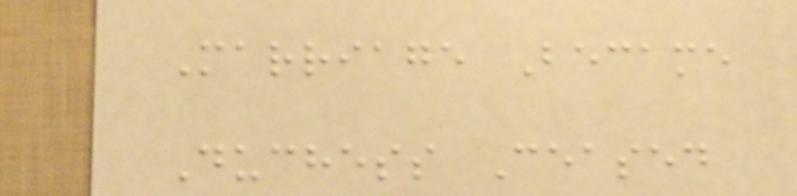Marriage Became
Duchess Ceased
